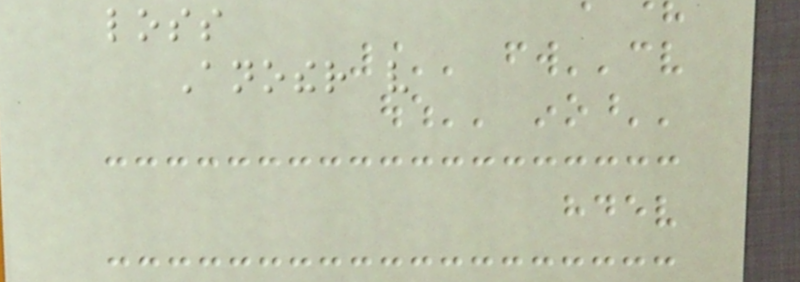loss
Another very
